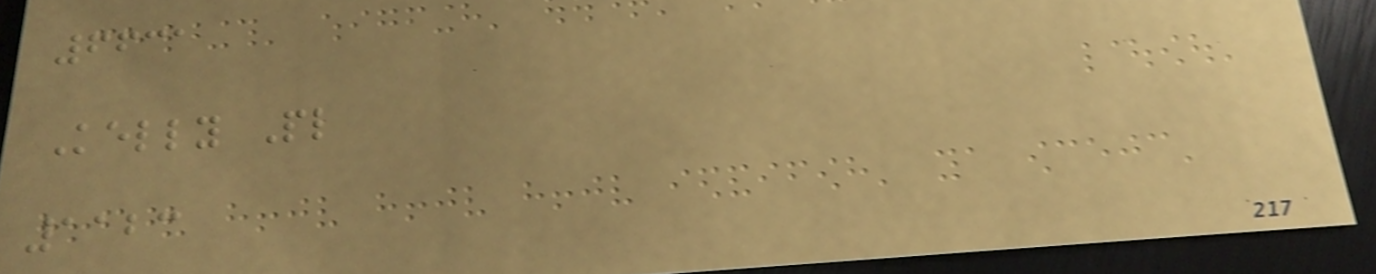6631
Kelly Pl
1123
